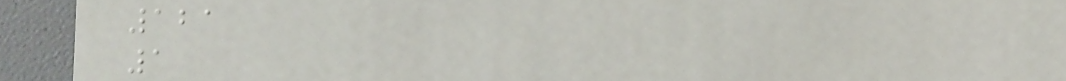121
1
